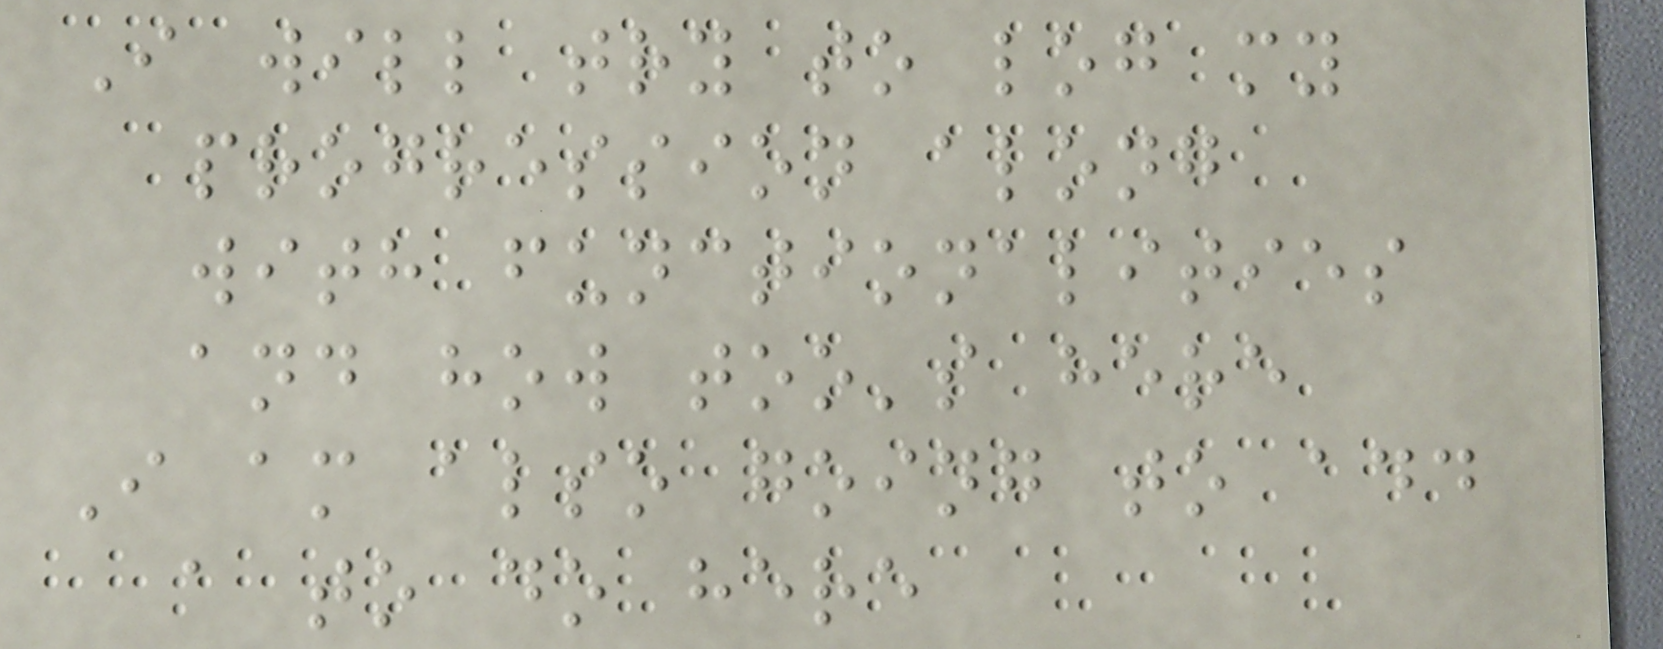I will try to log my
progression along
with functionalities
and how too's here
I am also going to add
a to do here
